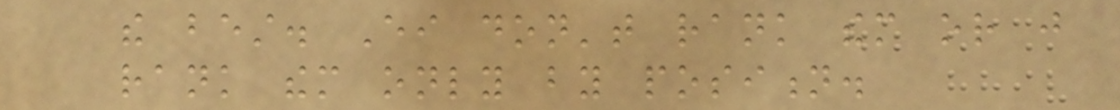the best. Either don't rank them or just
rank them only by position.
